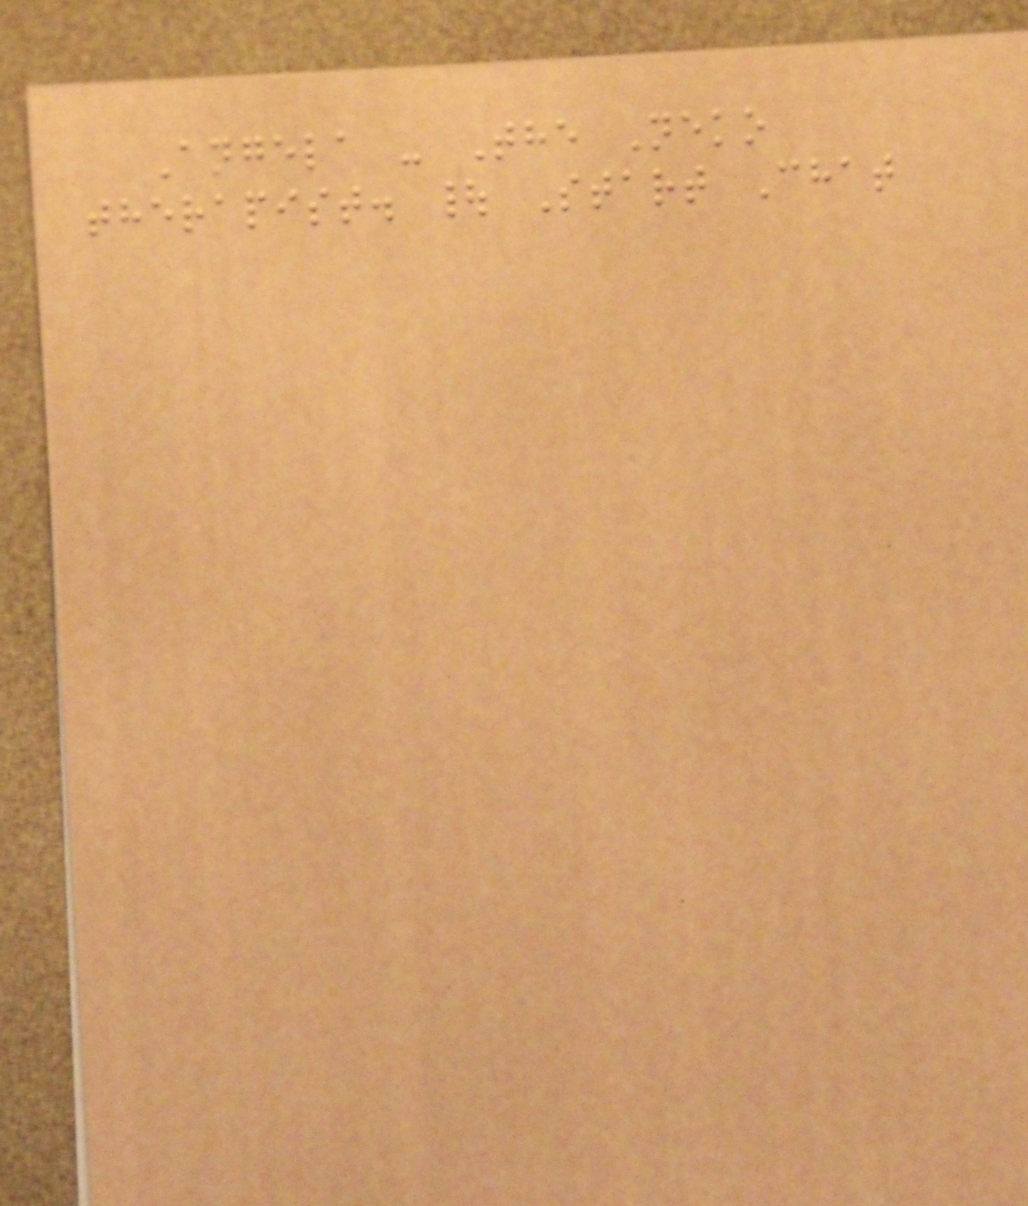Angela - The Neko
therapist. | Start Chat
